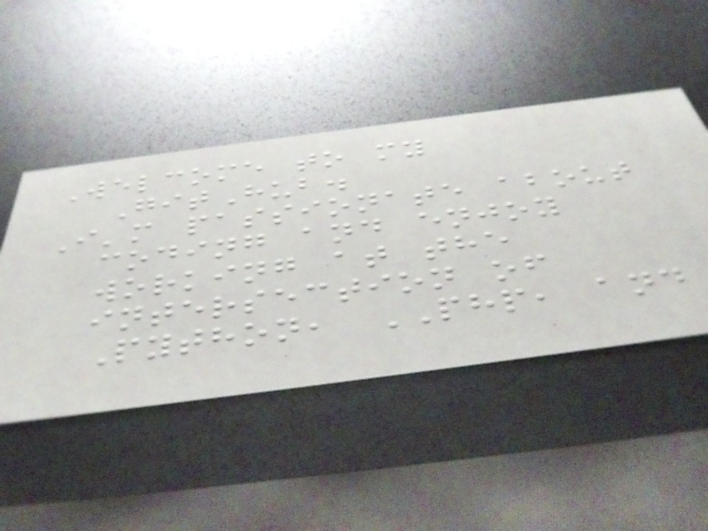Welcome to my
GitHub.
I'm passionate about
coding and enjoy
working at the
intersection of
Python, PHP, and
